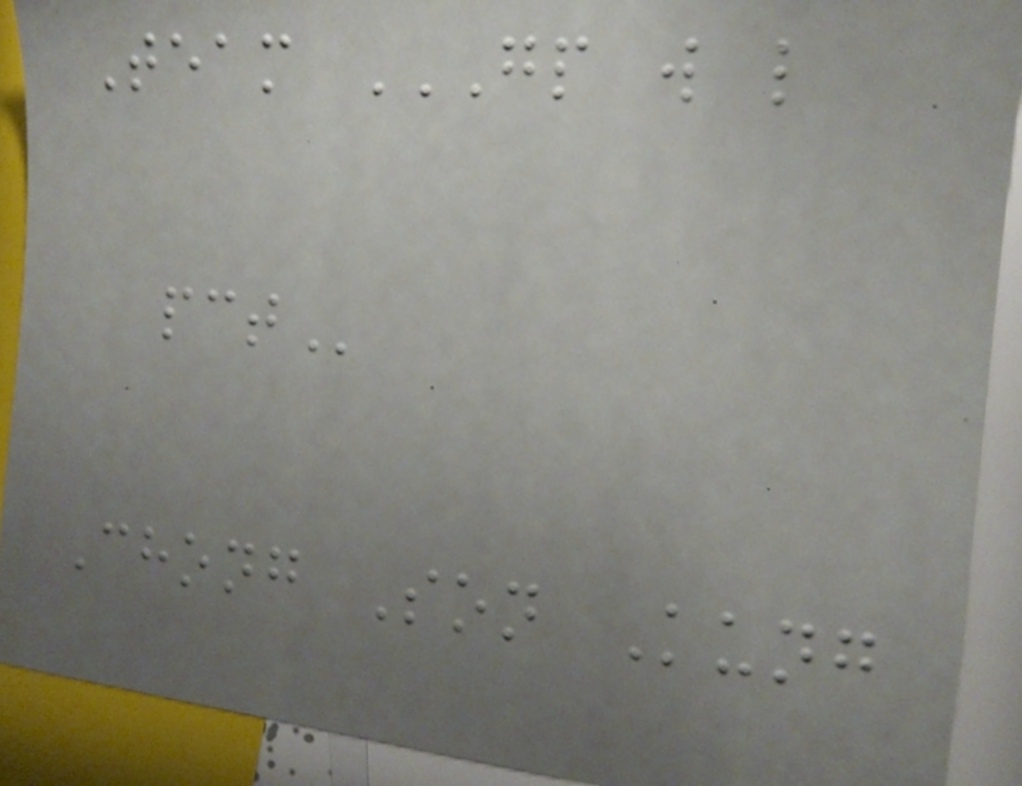Team GP W L
PCT
Chong Son Kung
